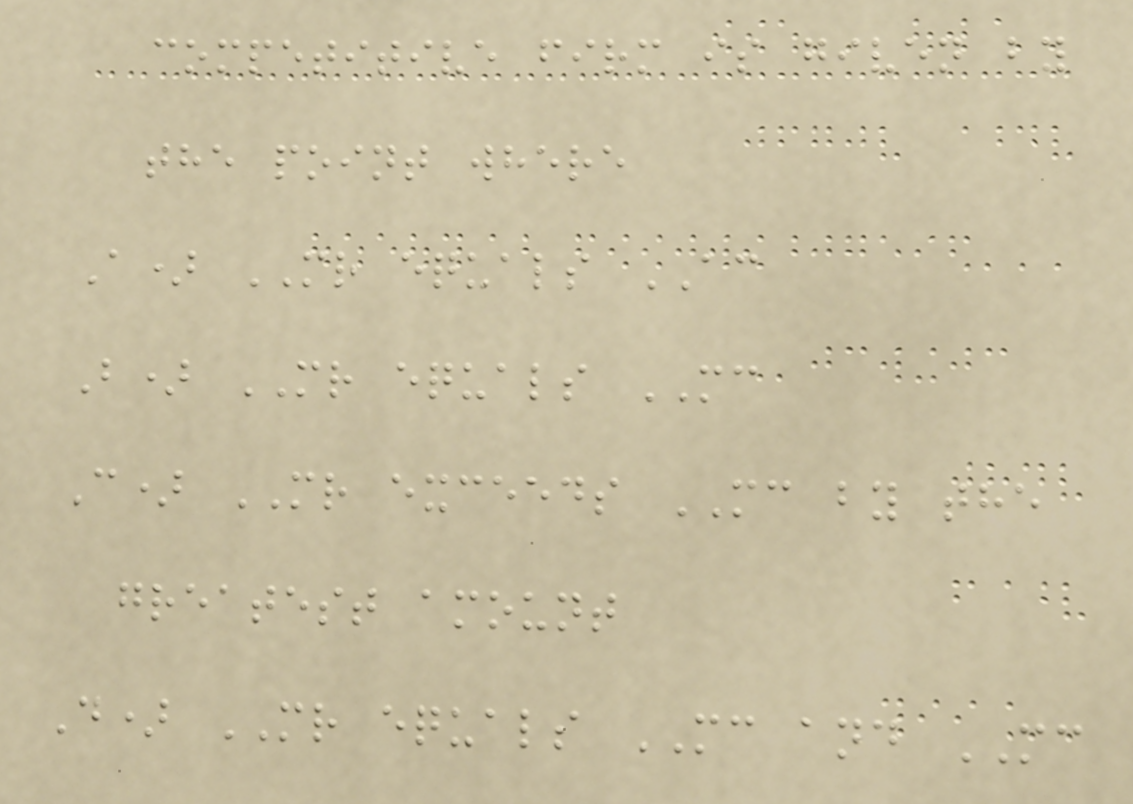competitive firm is given by
the point where
A) MR equals AC
B) MR equals MC
C) MR exceeds MC by the
greatest amount
D) MR equals MC and MC
